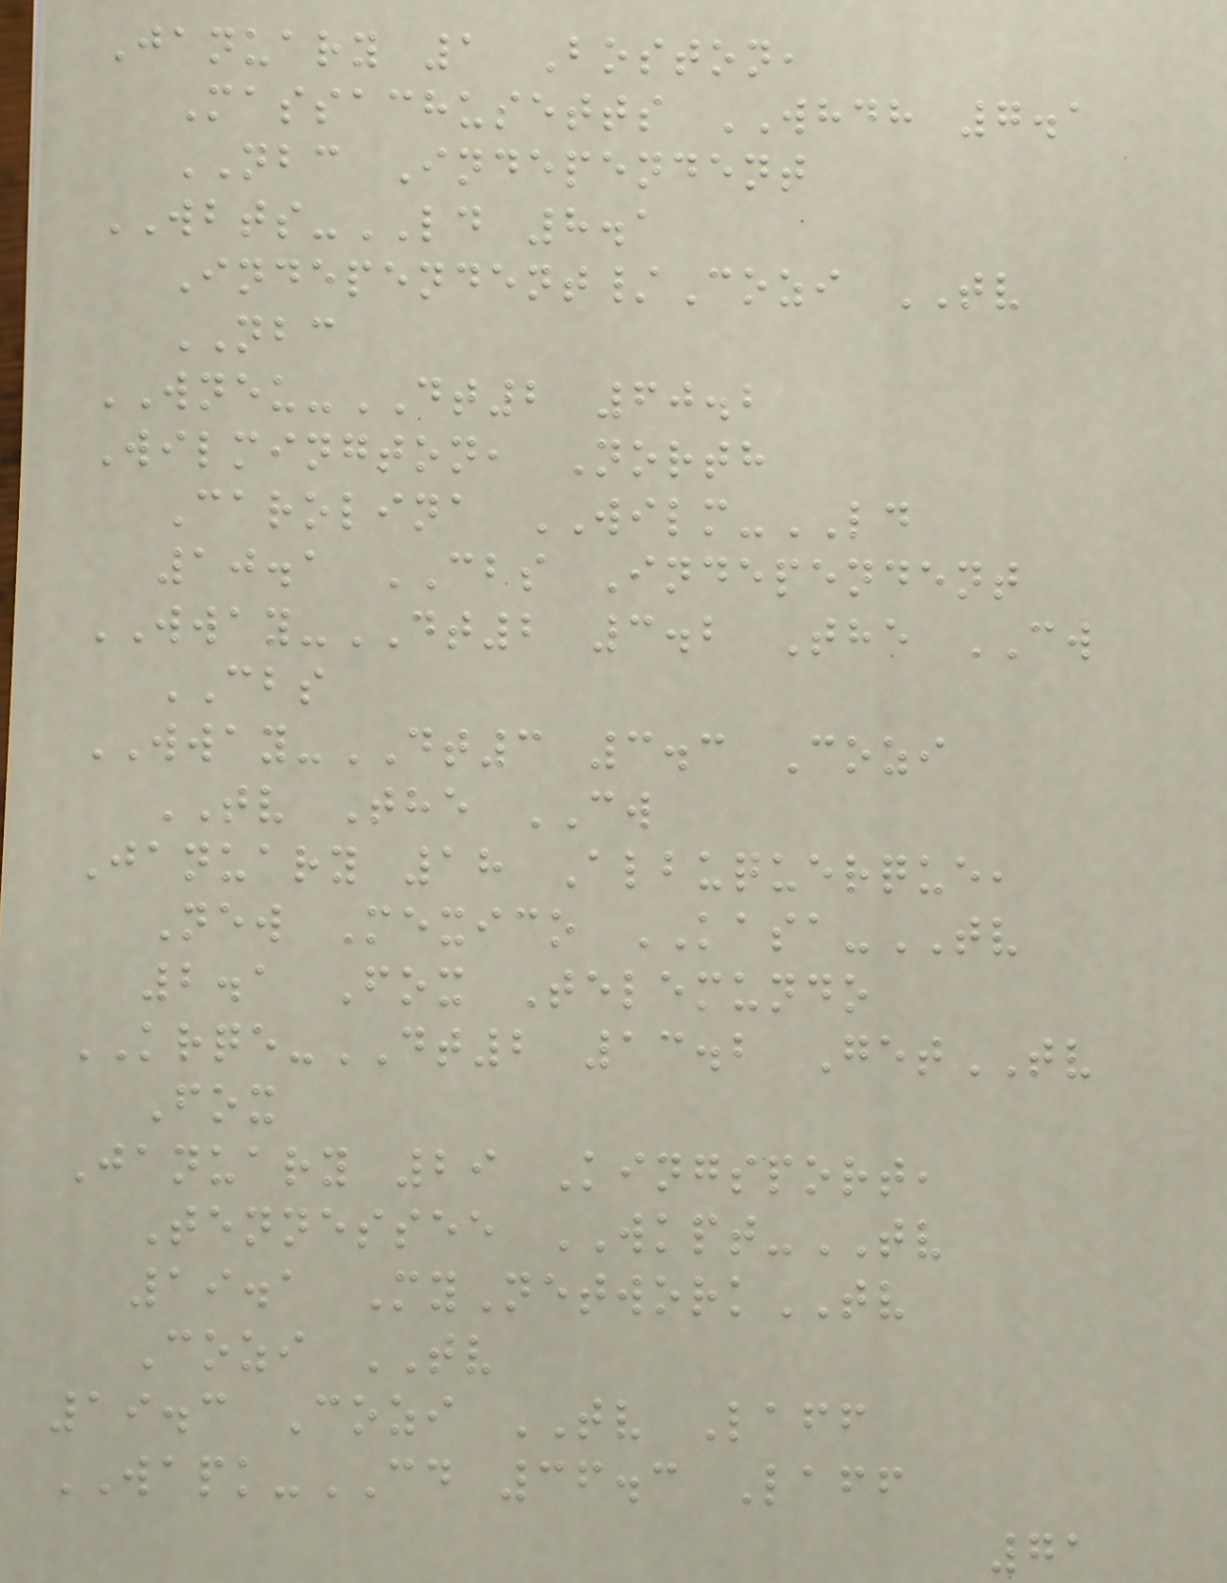January 1 Boston,
Massachusetts WHDH 7.1
NBC Independent
WBTS-LD 8.1
Independent/Cozi TV
NBC
WNEU-DT2 60.2
Wilmington, North
Carolina WILM-LD
10.1 CBS Independent
WWAY-DT2 3.2 The CW
CBS
WWAY-DT3 3.3 Cozi
TV The CW
January 18 Albuquerque,
New Mexico KASA-TV
2.1 Fox Telemundo
KRQE-DT2 13.2 GetTV
Fox
January 29 Kingsport,
Tennessee WKPT-TV
19.1 MyNetworkTV
Cozi TV
19.3 Cozi TV Laff
WAPK-CD 36.3 Laff
71
